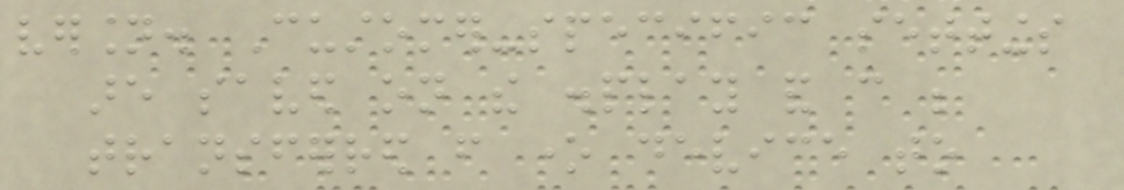version. Customer-specific settings
are saved on the display and can be
transferred from one device to
